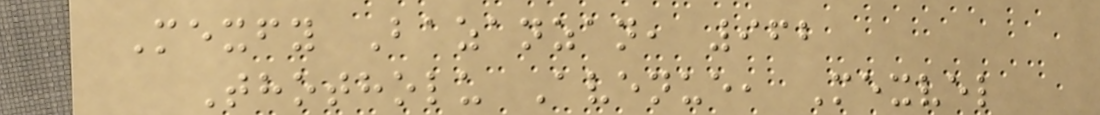Mexfy Bazanzan, 962
Thotholu Avenue, Mexvel
